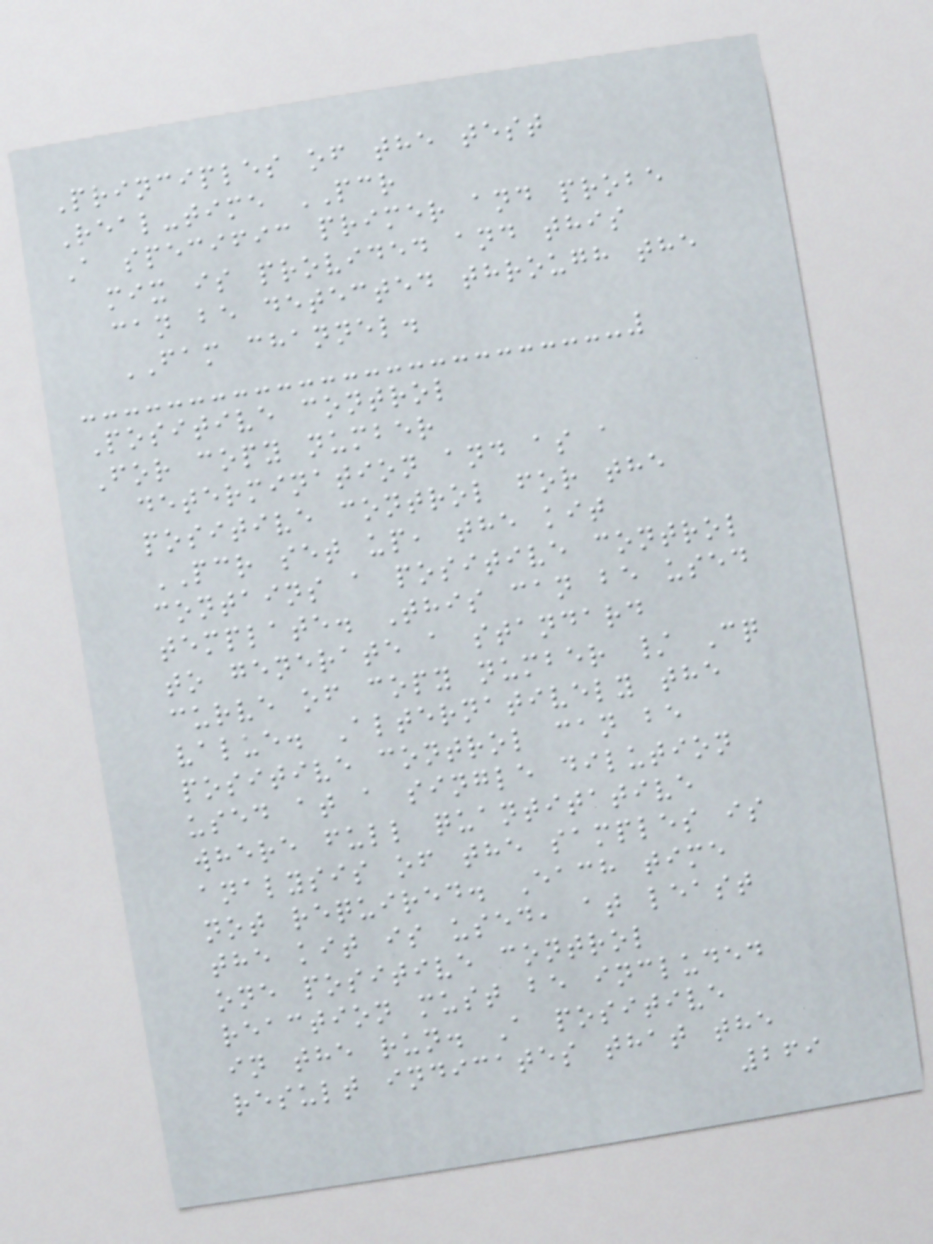Principles of the test
Real-time PCR
A specific primer and probe
mix is provided and this
can be detected through the
FAM channel.
Positive control
For copy number
determination and as a
positive control for the
PCR set up, the kit
contains a positive control
template. This can be used
to generate a standard
curve of copy number / Cq
value. Alternatively the
positive control can be
used at a single dilution
where full quantitative
analysis of the samples is
not required. Each time
the kit is used, at least
one positive control
reaction must be included
in the run. A positive
result indicates that the
269
